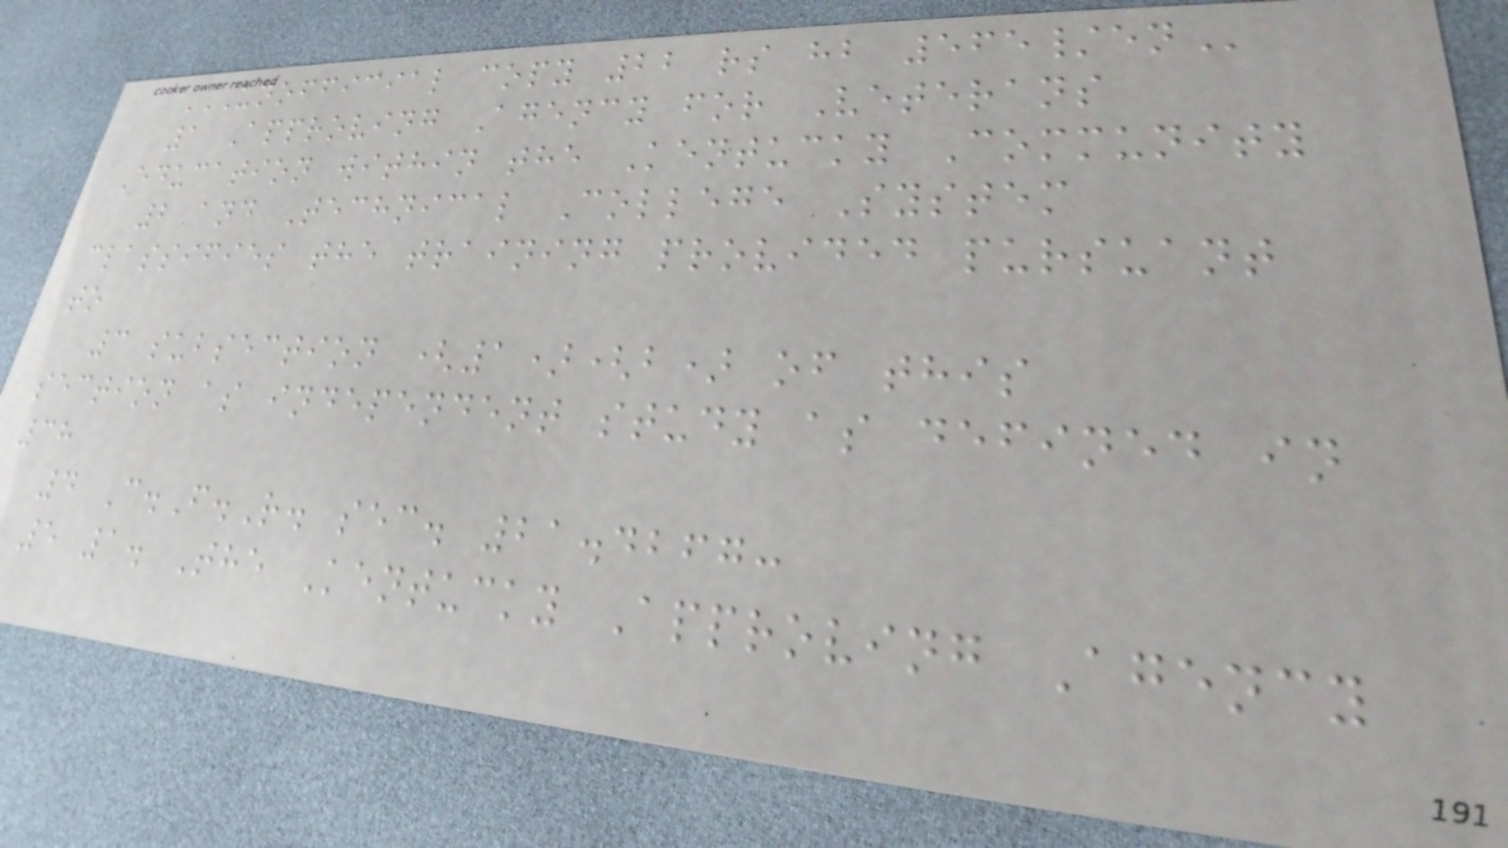UNOFFICIAL COPY 22 RS HB 565/EN
1 Approving Agency for Veterans
Education within the Kentucky Community
2 and Technical College System
classifies the training provided pursuant
to
3 subsection (1)(b) of this
section as independent study as defined in
38
4 C.F.R. sec. 21.4267:
5 1. The Kentucky Approving Agency
